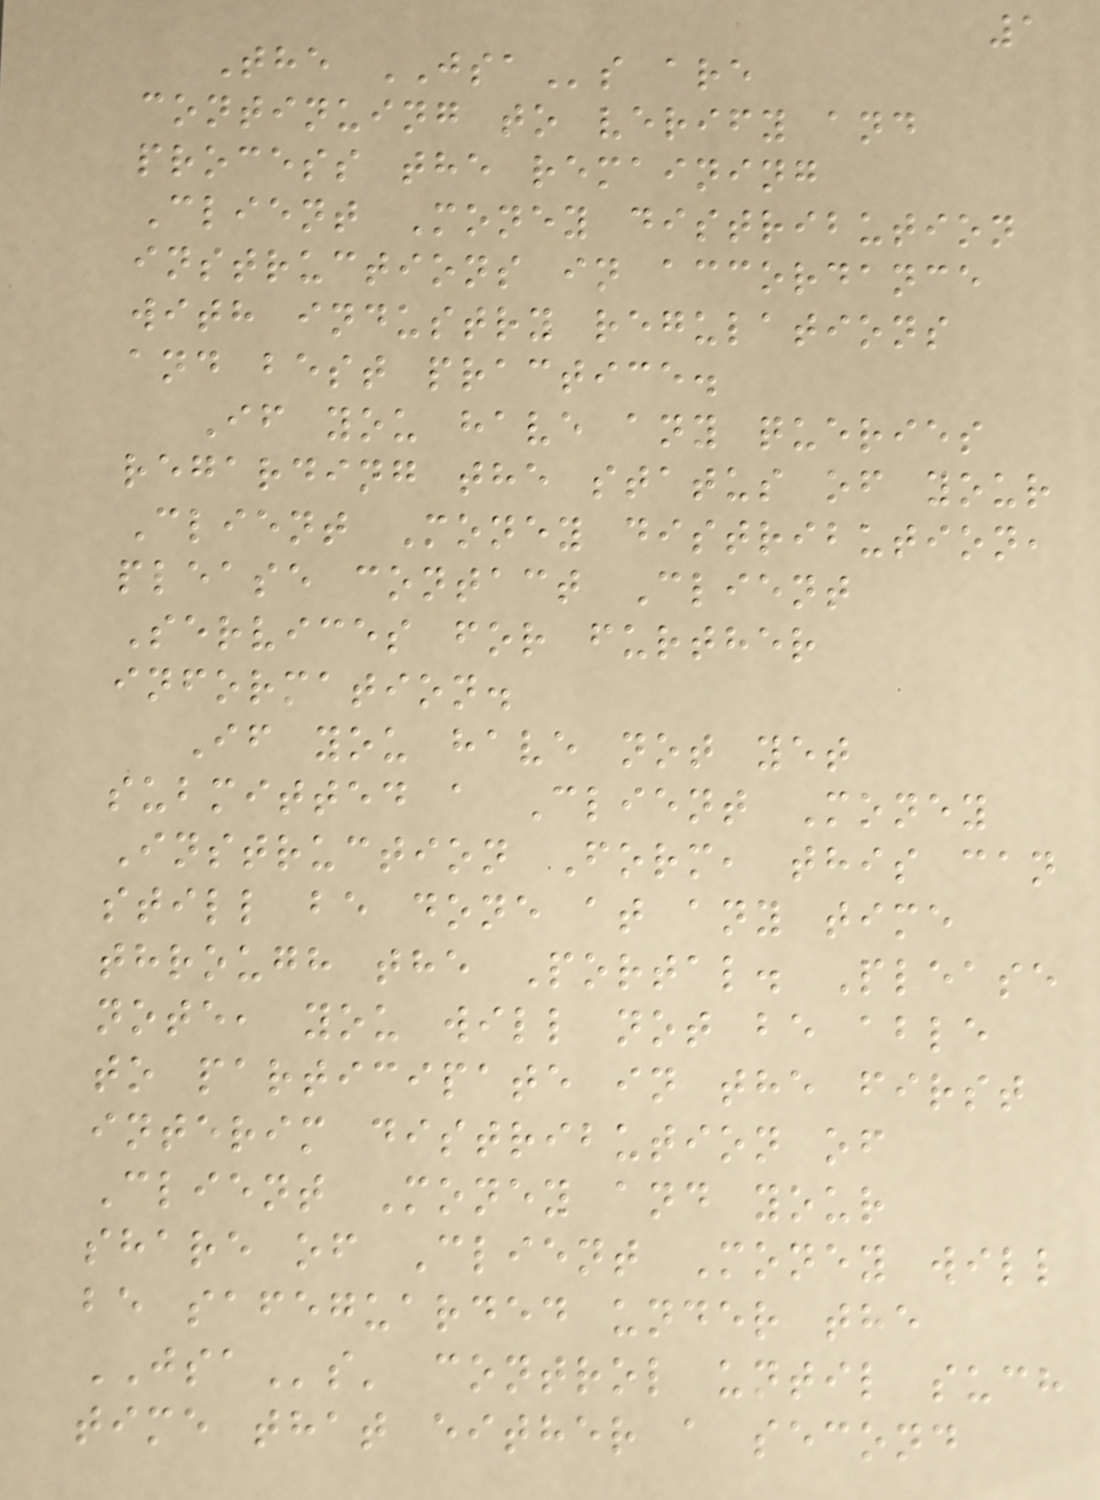1
The JSAs are
continuing to verify and
process the remaining
Client Money distribution
instructions in accordance
with industry regulations
and best practice.
If you have any queries
regarding the status of your
Client Money distribution,
please contact Client
Services for further
information.
If you have not yet
submitted a Client Money
Instruction Form, this can
still be done at any time
through the Portal. Please
note, you will not be able
to participate in the first
interim distribution of
Client Money and your
share of Client Money will
be safeguarded under the
JSAs' control until such
time that either a second
